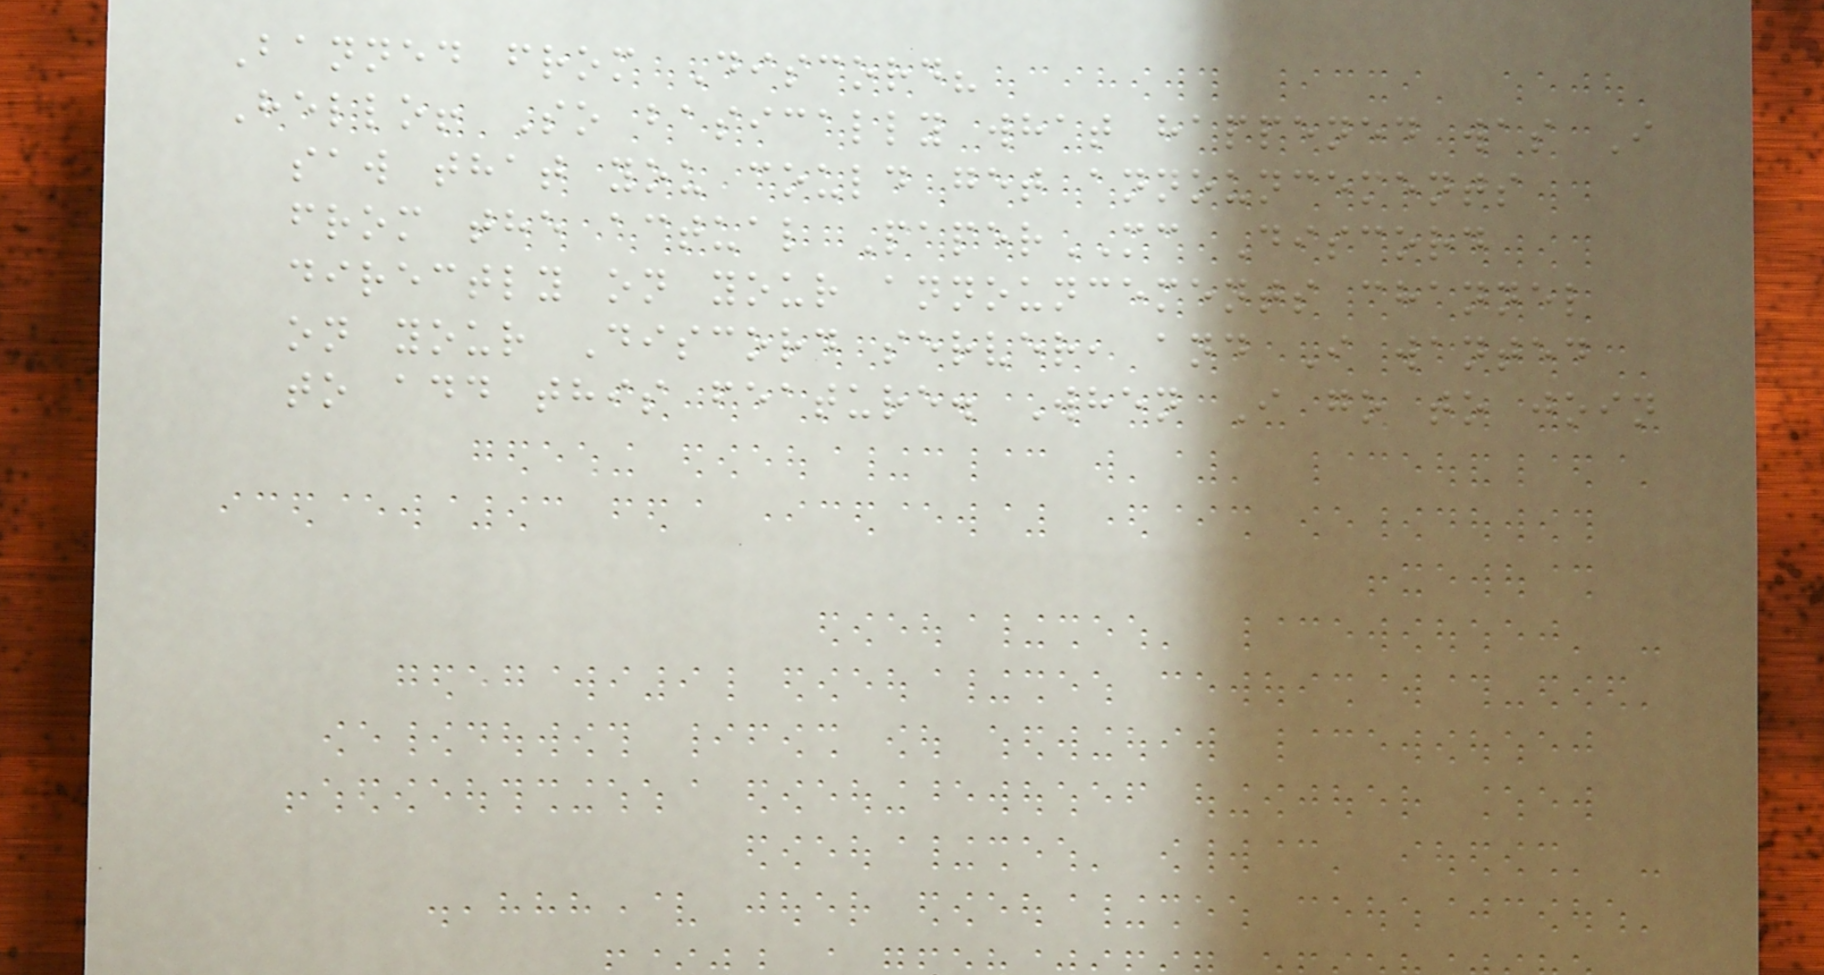Banned from Discord?
Hello! So basically what happened was I
saw that you could get announcements
from the actual PaperMC Discord
directly on your announcements channel
on your Discord server, and I wanted
to add this feature. When I go to join
